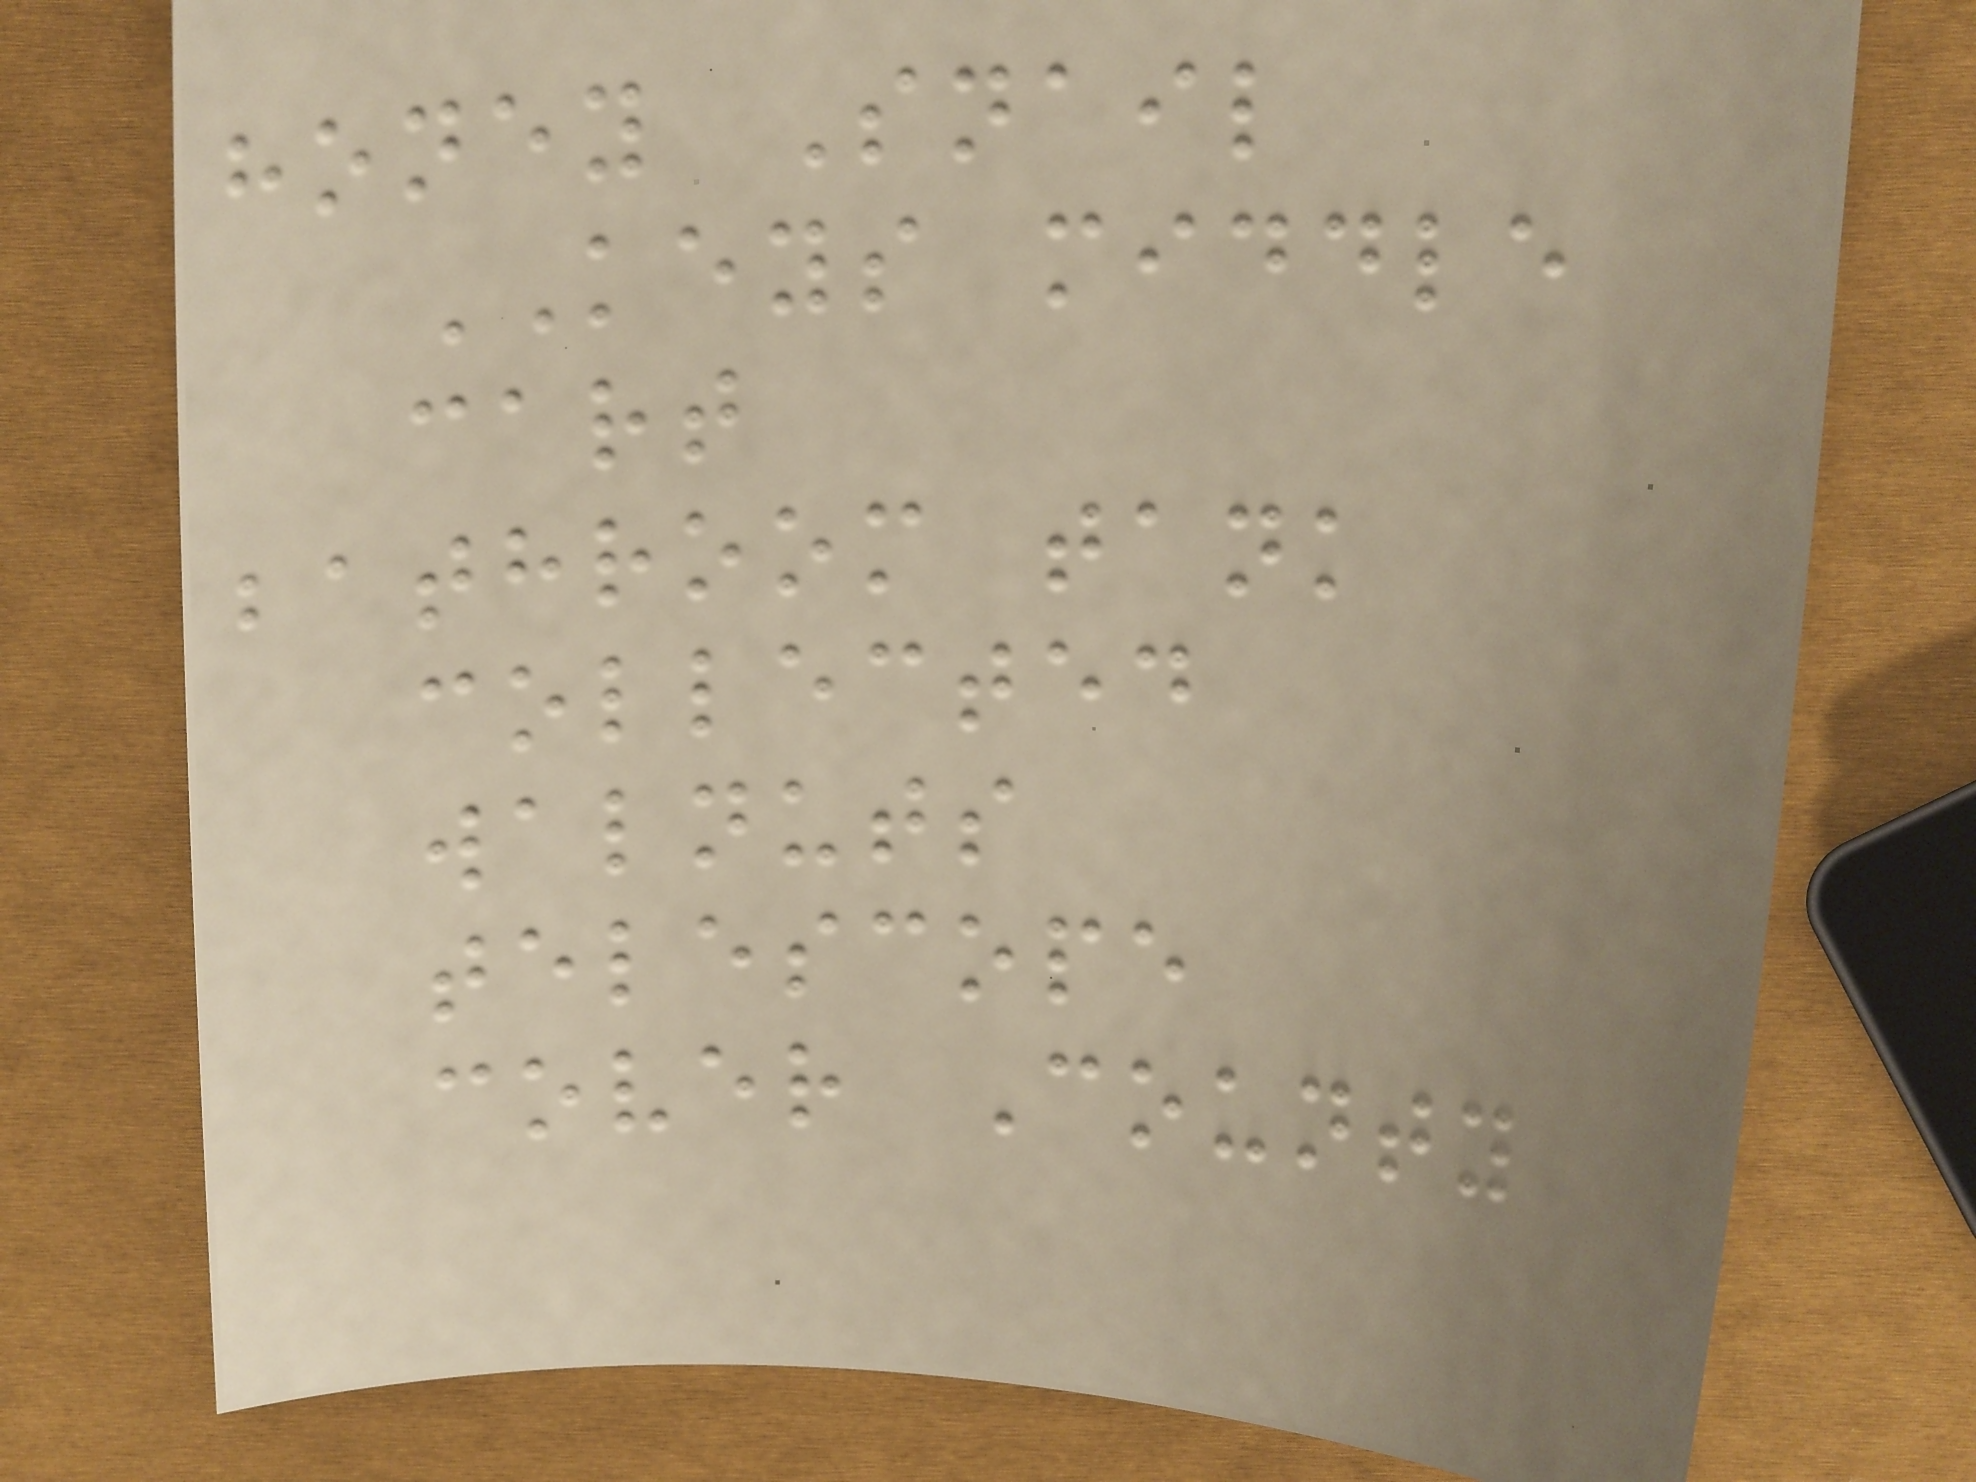honey Snail
KEYS middle
cart
bathroom tank
collected
walnuts
telescope
cover County
